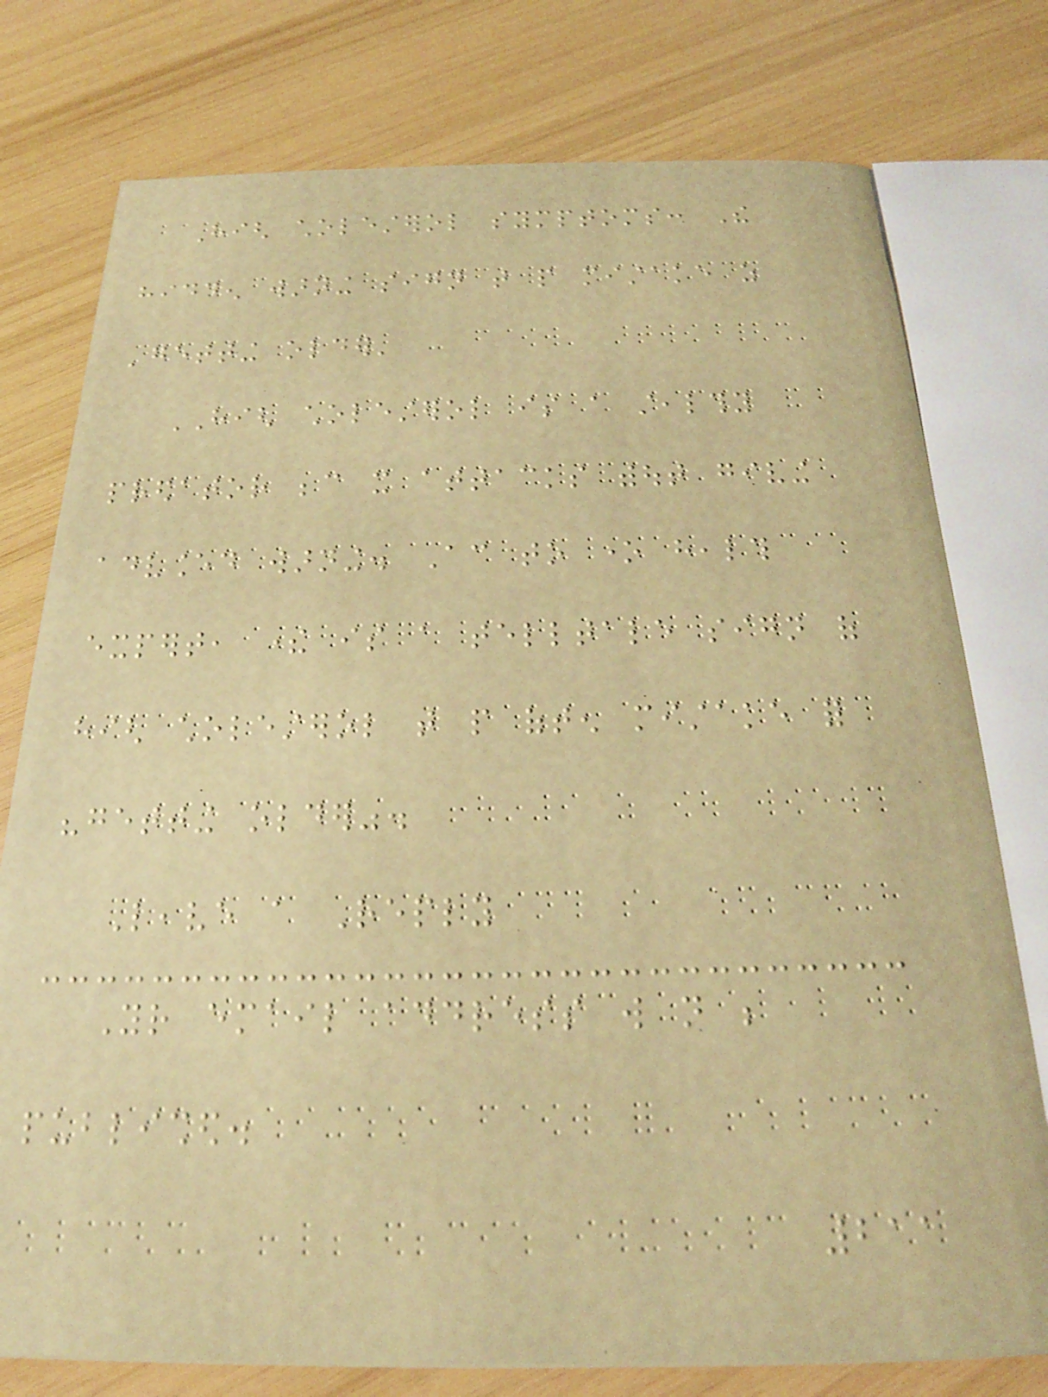High cholesterol symptoms: The
hidden warning sign that people mistake as
'getting older'
HIGH cholesterol is a stealthy
predator because it attacks without giving
advanced warning. According to one health
expert, there is a telltale sign of
high cholesterol that people often mistake for
"getting older".
Leave a Reply
Your email address will not be
published.
211
